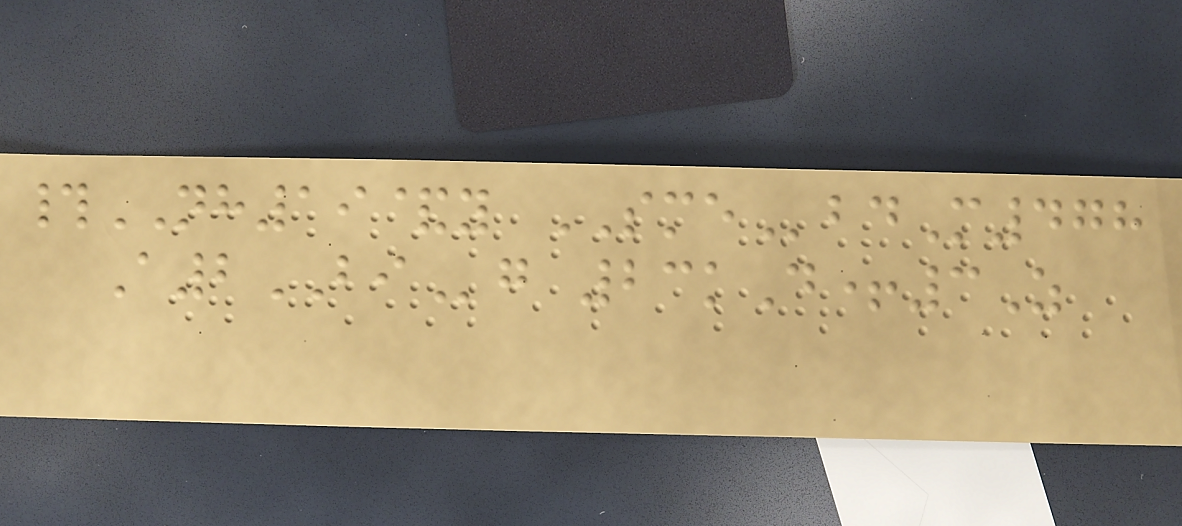#NH19&y SMEbdM478
A2BIg 23kD+3Z
